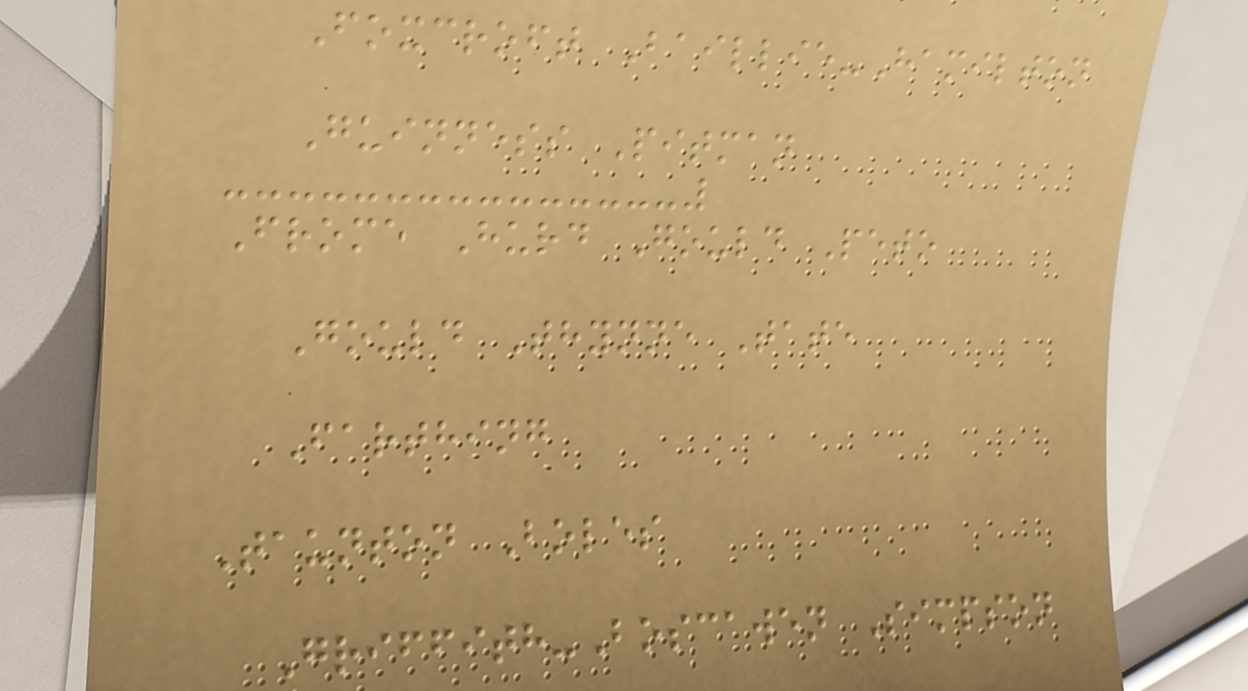Foxcroft Baillie-Hamilton
Guinness Pitman
Frome Hurd Gould Peto
Gould Thynne Tate
Farthing
Taunton Boles
Griffith-Boscawen Simpson
